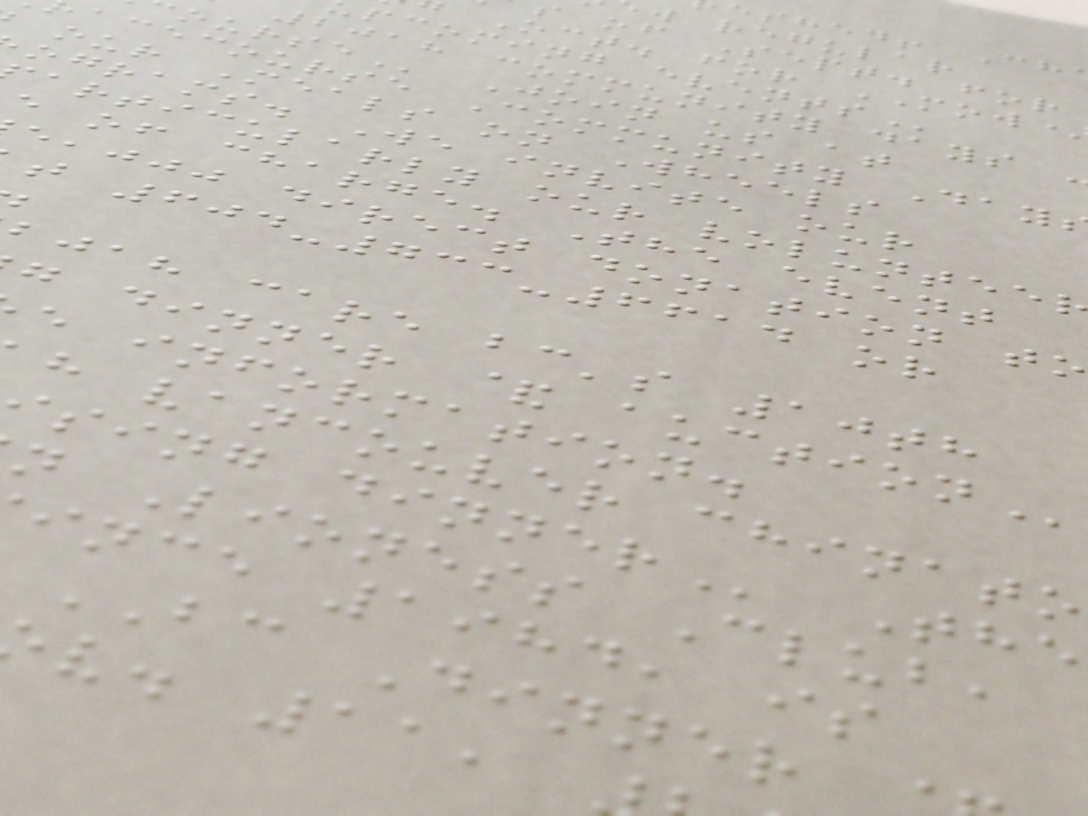eshed! Ch
w regular
of Sept. for
Oct. for MOW
2018 community days
Join us at
acecourse Community Day
our Meals on Wheels
ograms. We invite our
articularly our voluntee
e of charge. The event
,jjj direct donation to
t 604-733-6614 or
jah care bc's 10th
g dinner &
e information.
h vancouver
n Lioness Club,
ince 1984, is
BC Dinner
